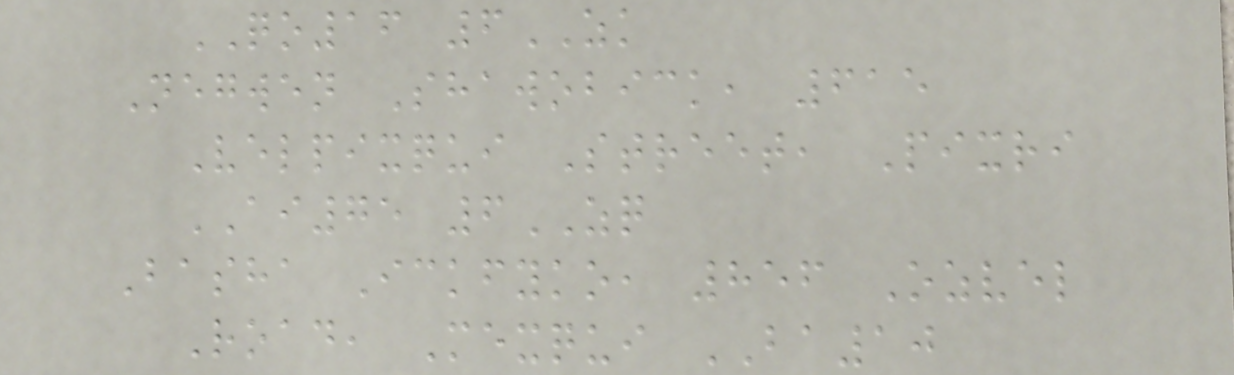QO16 6ZK
Negwen Shawobick, 615
Velpixqui Street, Pixri
AI75 6ZQ
Basha Ickfyko, 856 Ozvel
Road, Mexqui BA10
